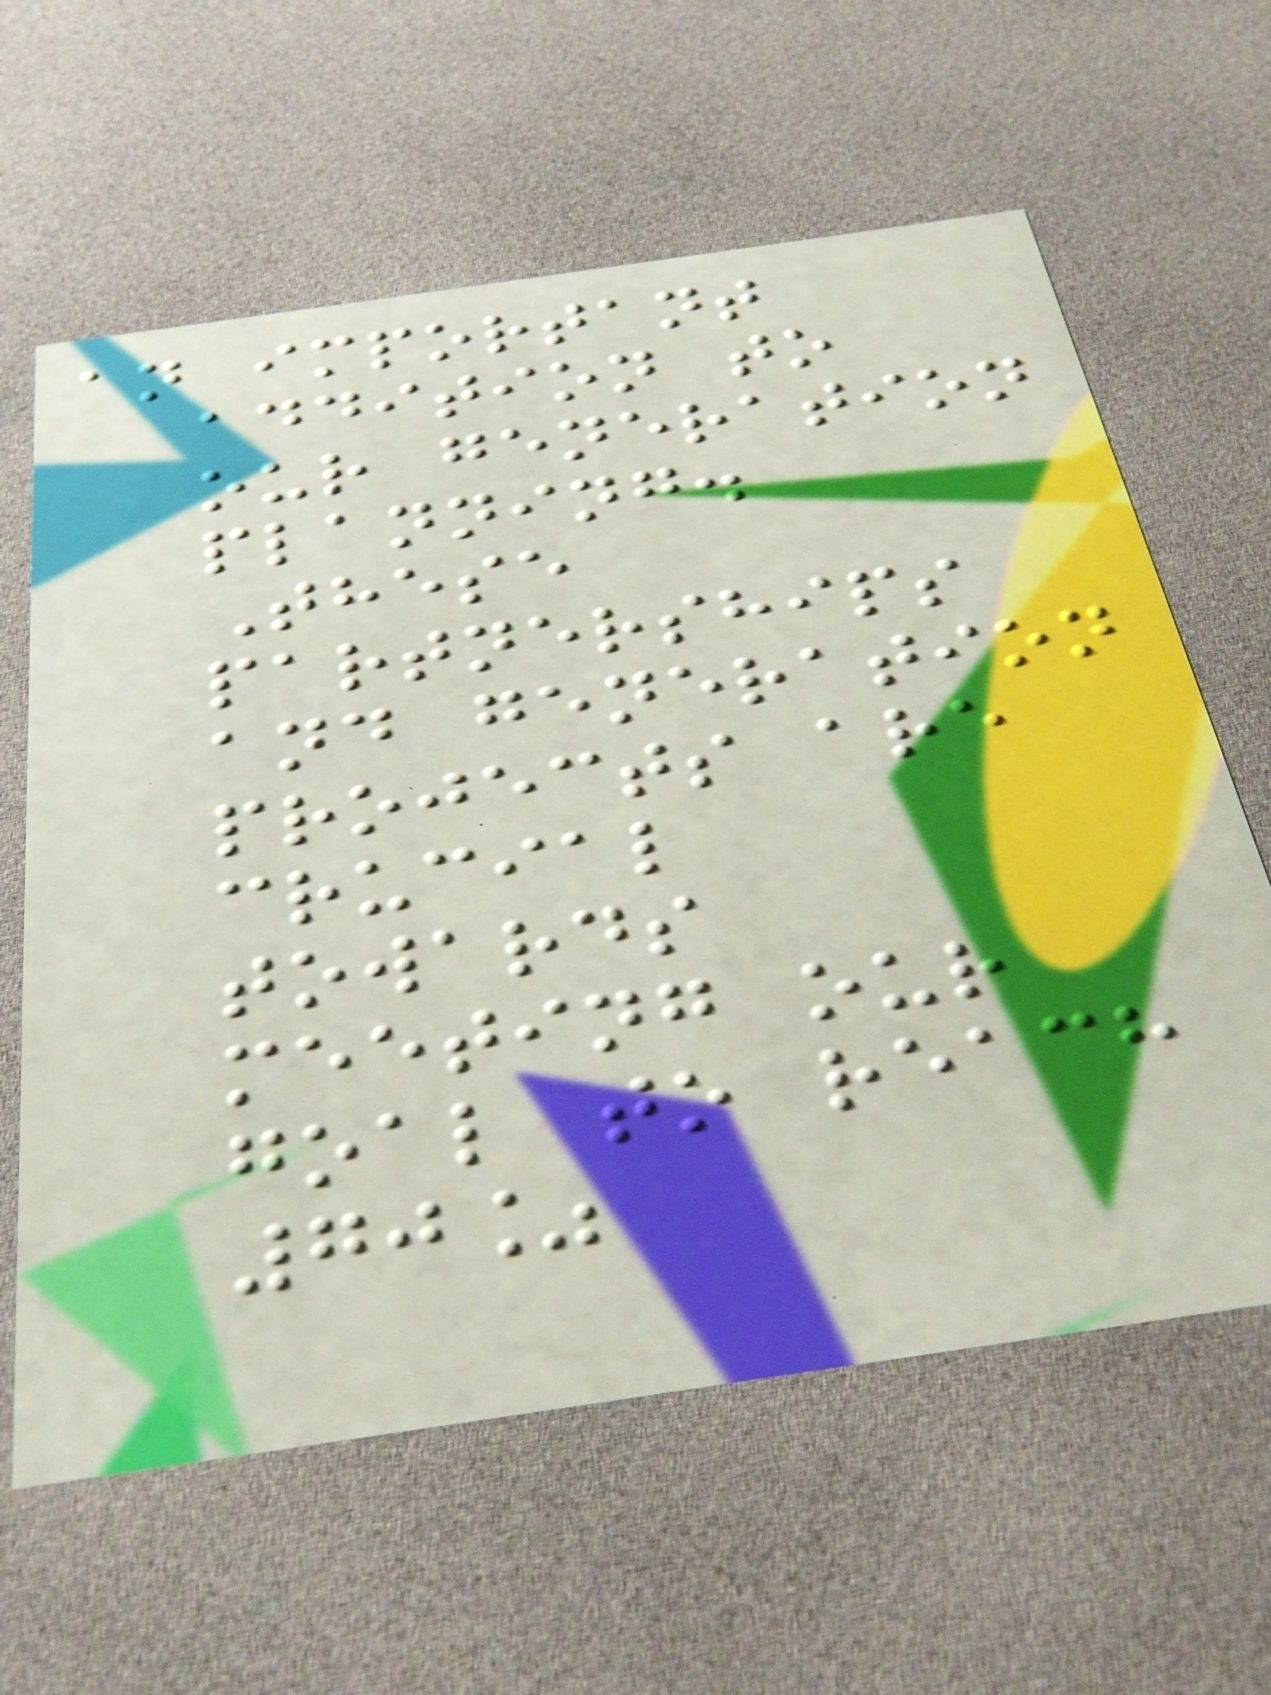an important
addition to
our generation
planning.
These
partnerships
and generation
projects are
crucial
towards
meeting our
goal to reach
70%
